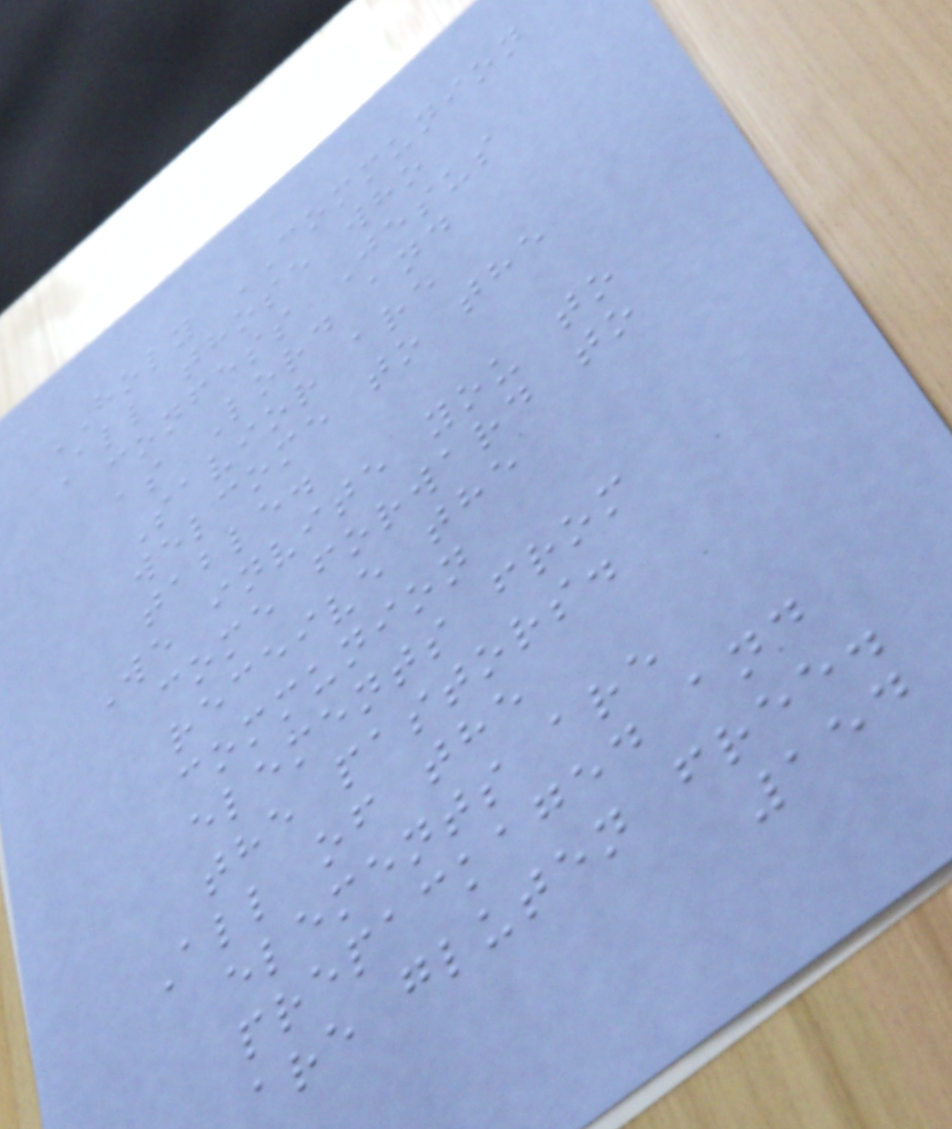HOLY COMMUNION
All those who
confess Jesus
as Lord and
Savior are
welcome to the
table.
We invite you to
come forward to
receive the
communion
elements from
the pastors.
All of the
elements are
prepackaged and
are gluten free.
154
